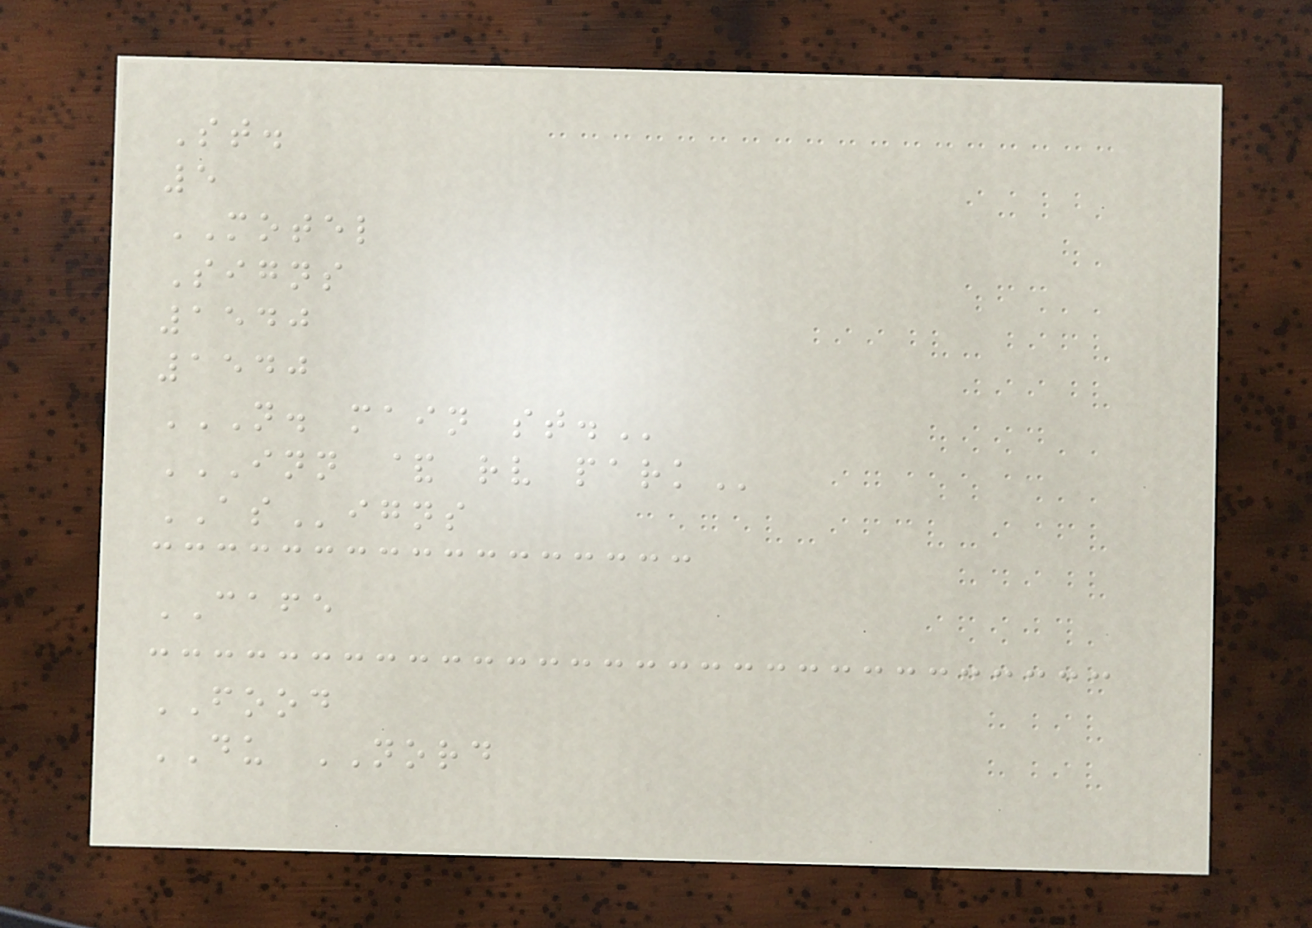St.
5
MOTEL
Signs
1540
1540
N. MAIN ST.
INN & RV PARK
ASigns
CAFE
FOOD
DU NORD
